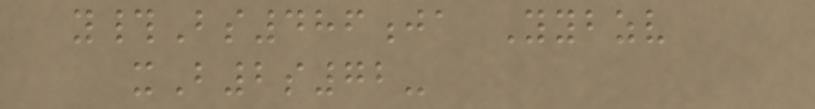y#Bs486ja Yybzv
xB2s72-
